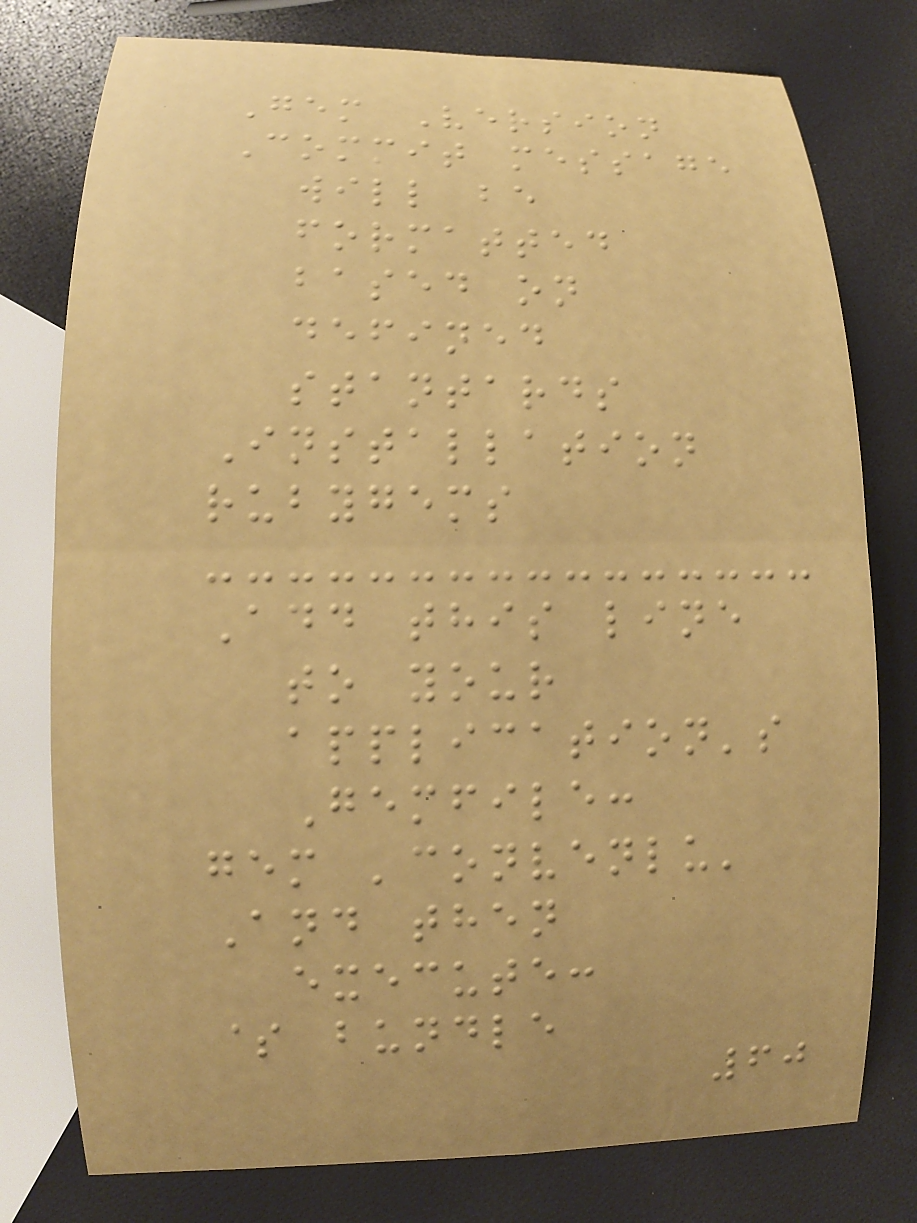Gem Version
Commit message
will be
formatted
based on
defined
stantards
Installation
rubygems
Add this line
to your
application's
Gemfile:
gem 'convenlu'
And then
execute:
$ bundle
60
